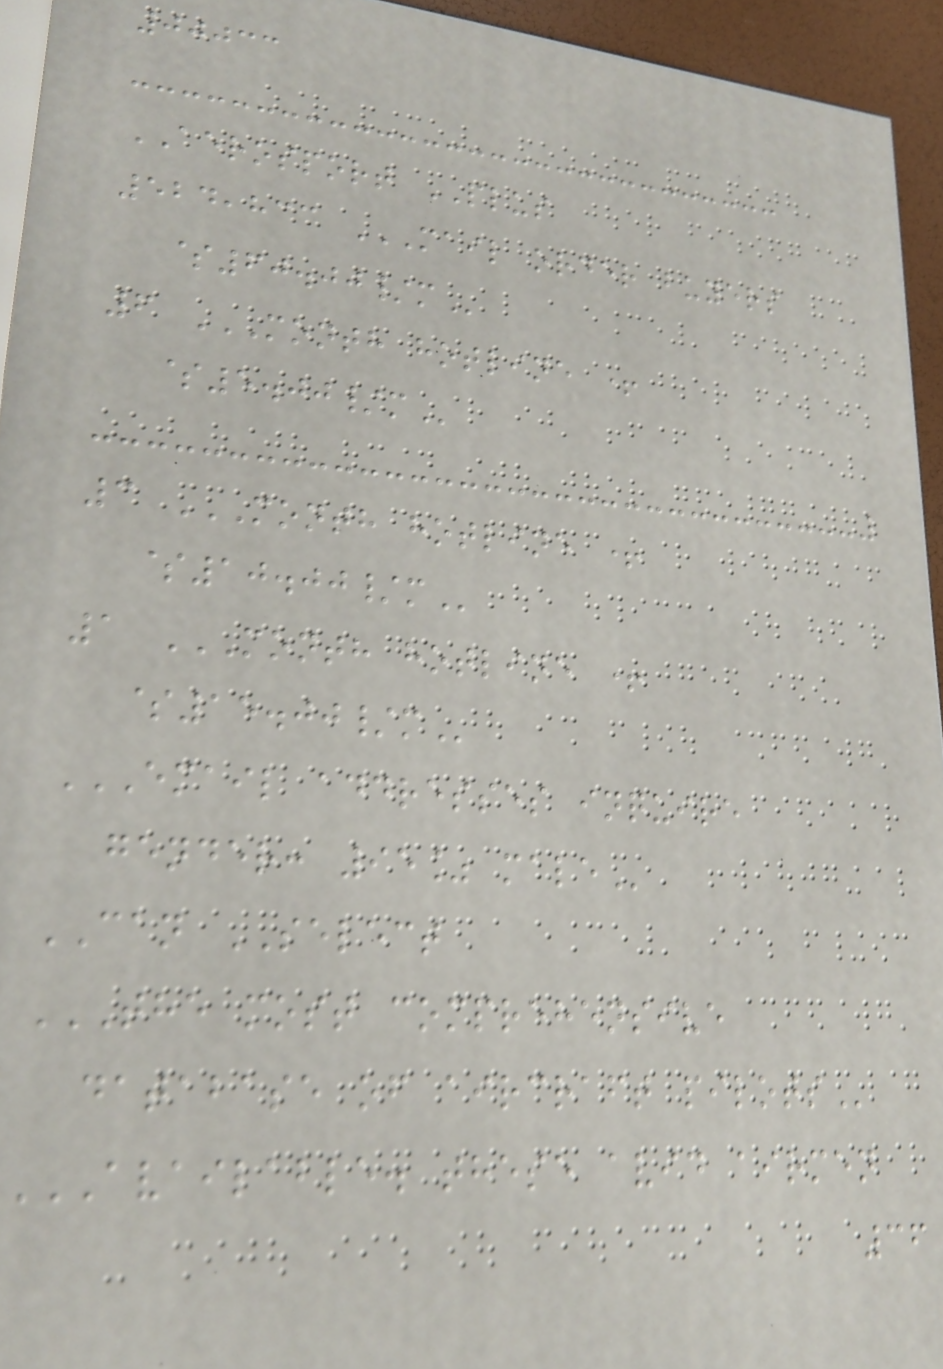00033
AEROSPORT PLUS
524,833 MAIL ORDER BUYERS
$60.00/M
6 MONTH HOTLINE +
$5.00/M
3 MONTH HOTLINE +
$10.00/M
1 MONTH HOTLINE +
$15.00/M
EMAIL ADDRESSES INQUIRE
GENDER: 95% MALE
CAN SELECT
THE MOST COMPREHENSIVE
DATABASE OF AIRCRAFT PILOTS
AVAILABLE. THESE AVID AIRMEN
36
